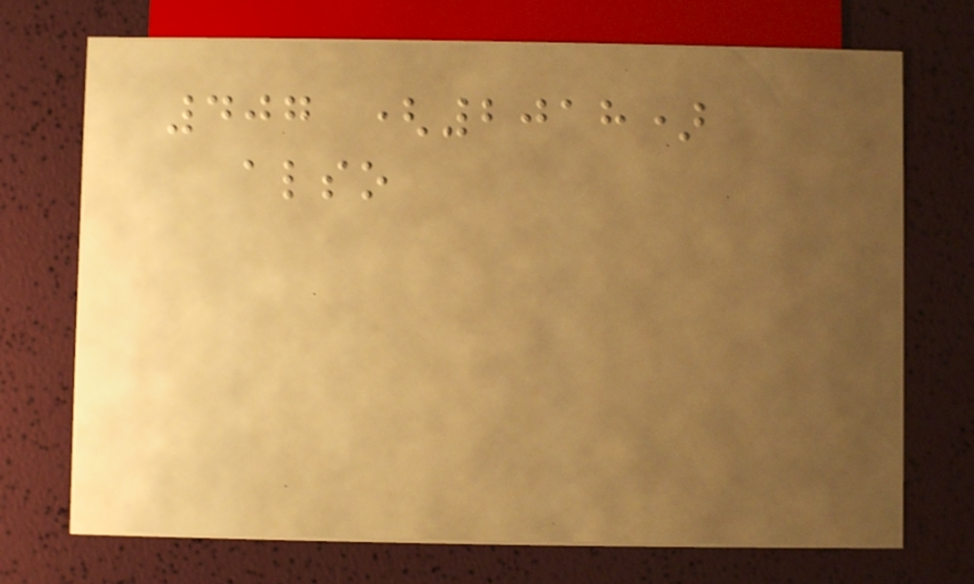407 (2018)
also
